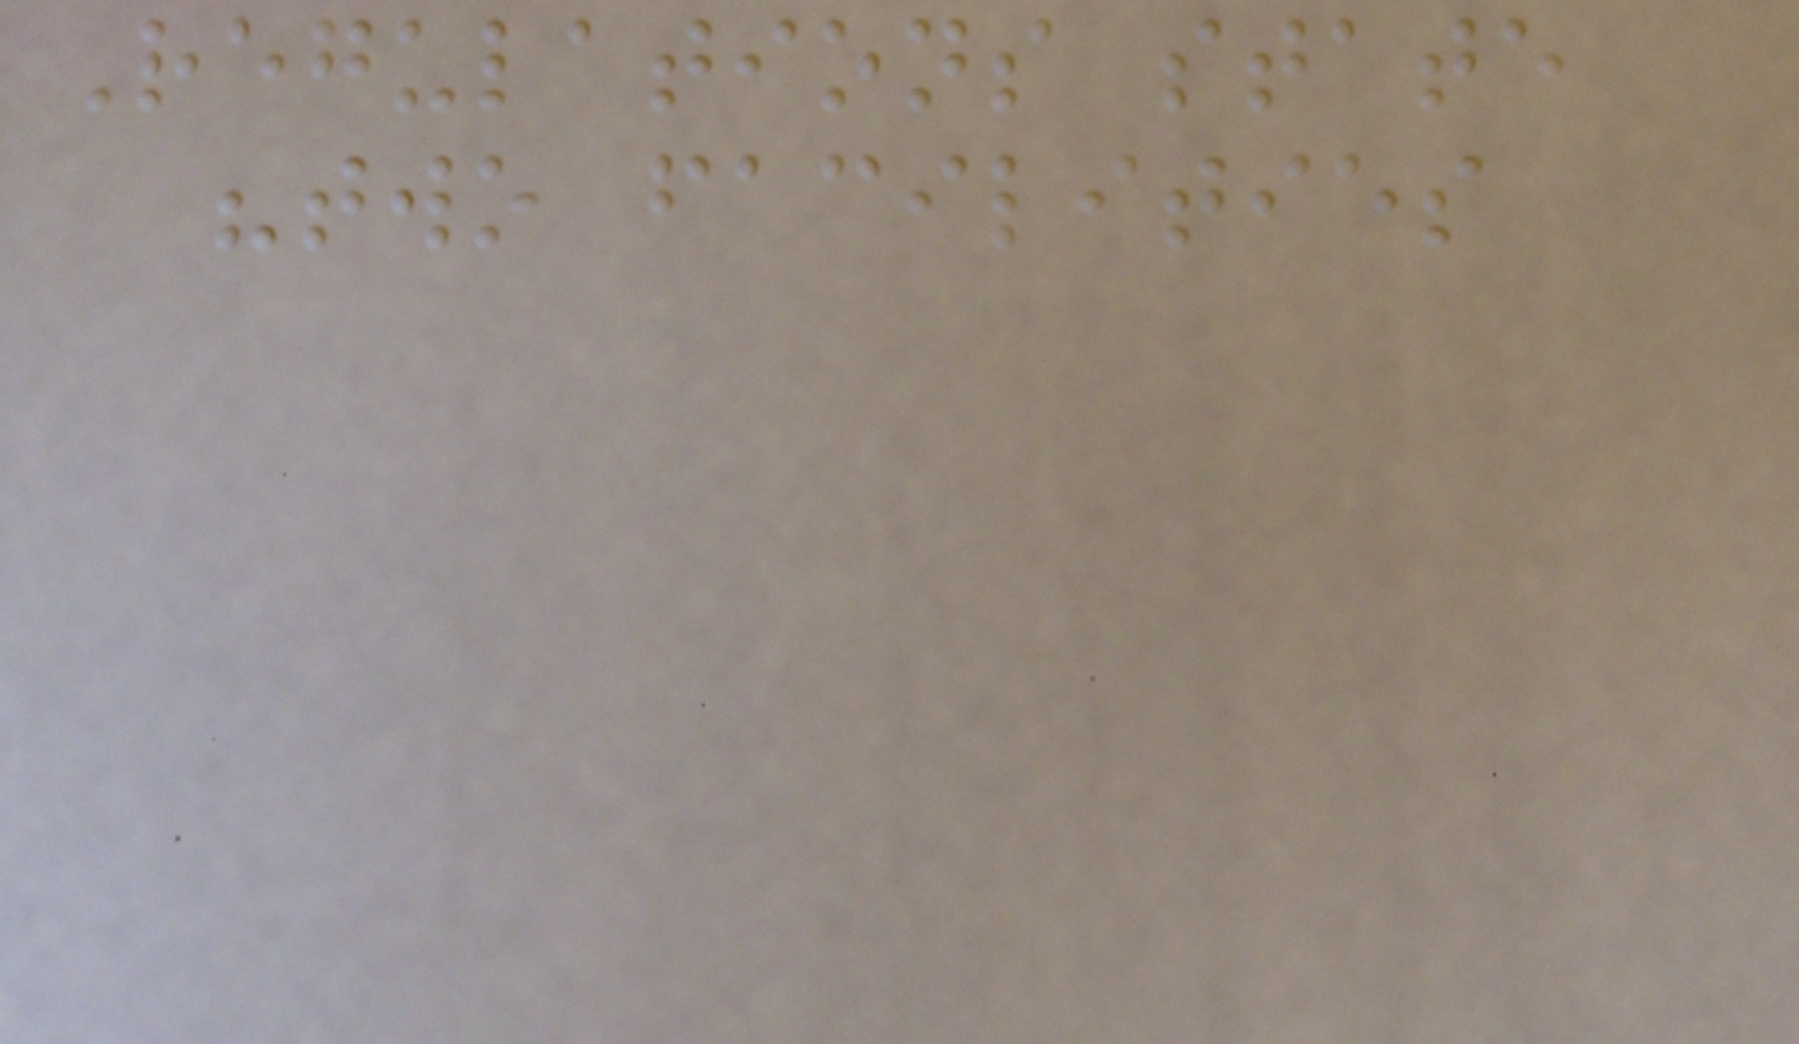Regulations state
"two facilities
